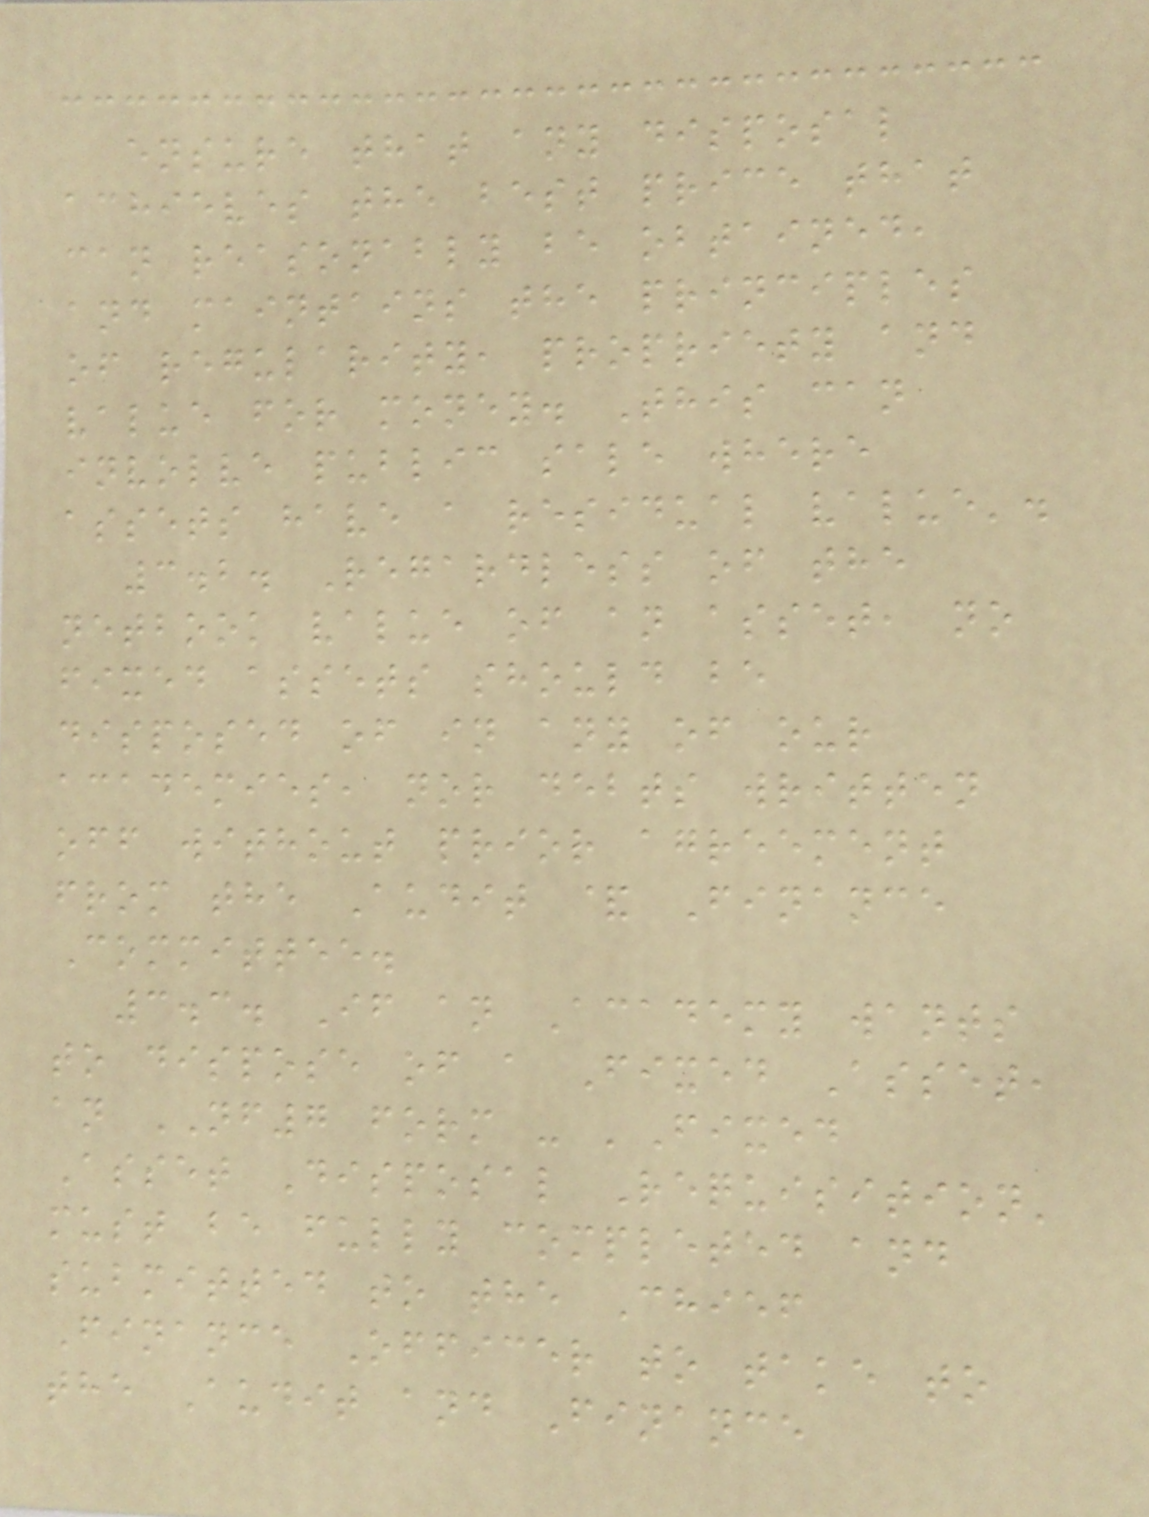ensure that any disposal
achieves the best price that
can reasonably be obtained,
and maintains the principles
of regularity, propriety and
value for money. This can
involve public sale where
assets have a residual value'.
3.2. Regardless of the
netbook value of an asset, no
fixed assets should be
disposed of in any of our
academies, nor debts written
off without prior agreement
from the Audit & Finance
Committee.
3.3. If an Academy wants
to dispose of a Fixed Asset,
an NF7 form - 'Fixed
Asset Disposal Requisition'
must be fully completed and
submitted to the Chief
Finance Officer to take to
the Audit and Finance
